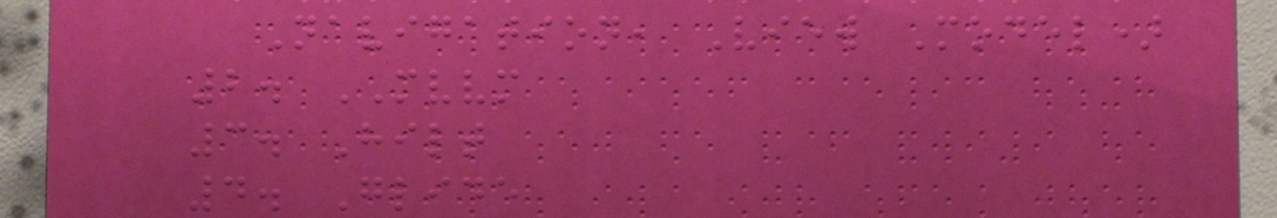Navigation, View Model)
2. MVVM
3. Hilt
4. Glide
